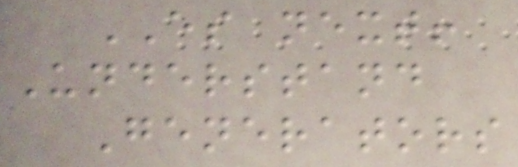ES next!
Understand
Generators
